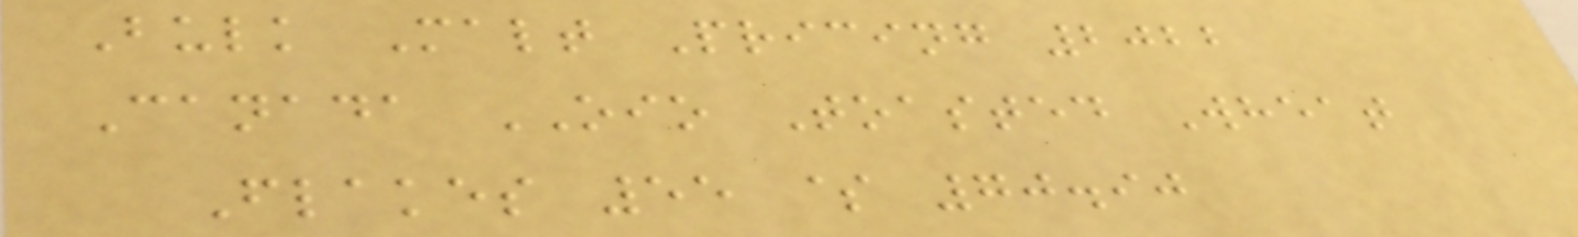Bulk Malt Pricing 2022
Canada OIO Toasted Wheat
Flakes 55 $ 70.90
